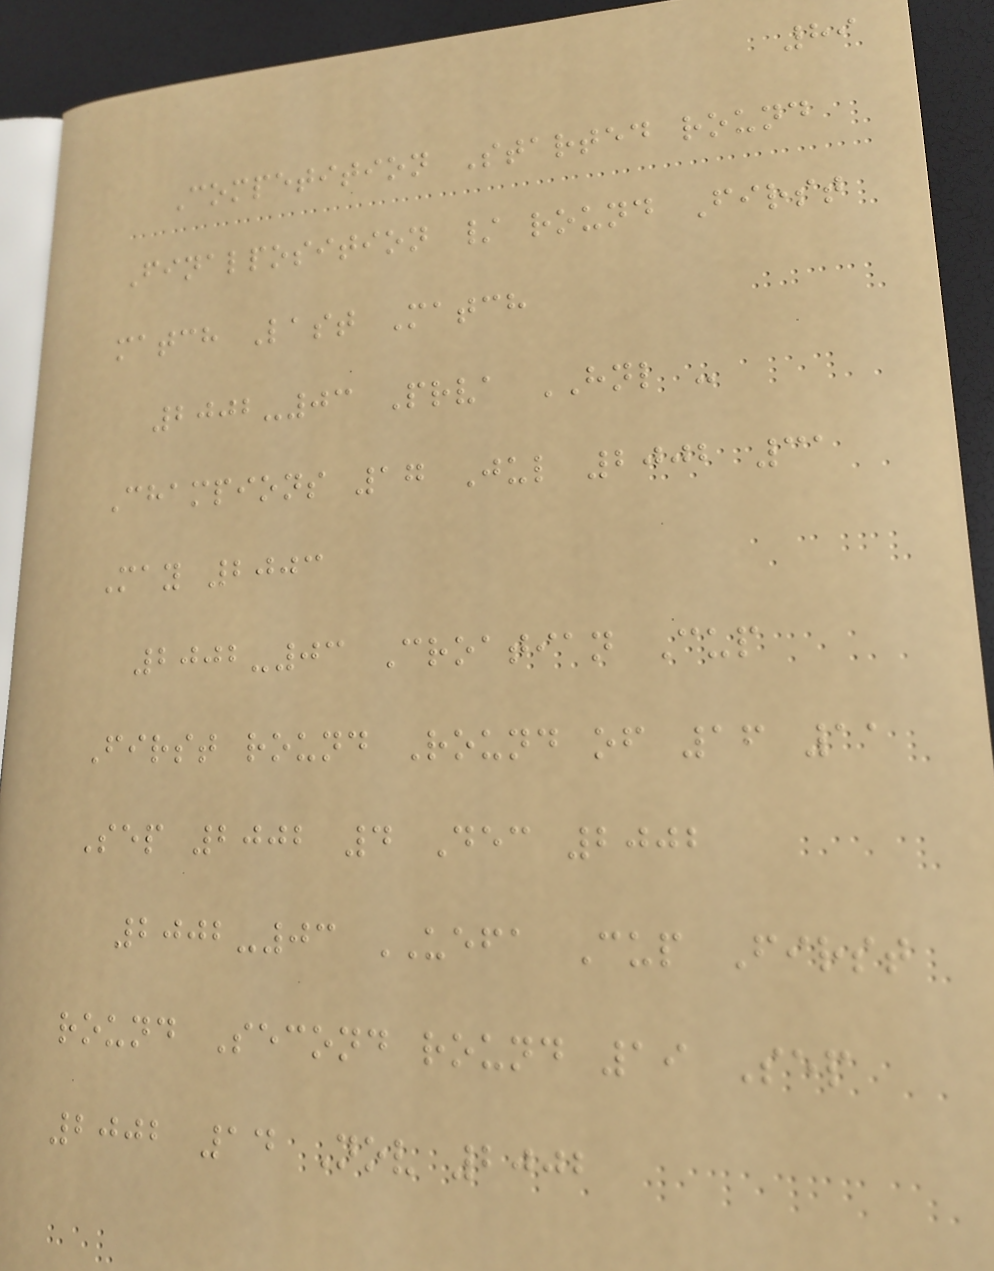89
Competition Started round
Finalposition / round First
match Last Match
2002-03 Prva HNL -
Champions 17 Jul 2002 31
May 2003
2002-03 Croatian Cup
First round Round of 16 11
Sep 2002 4 Dec 2002
2002-03 UEFA Cup First
round Second round 19 Sep
2002 14 Nov 2002
